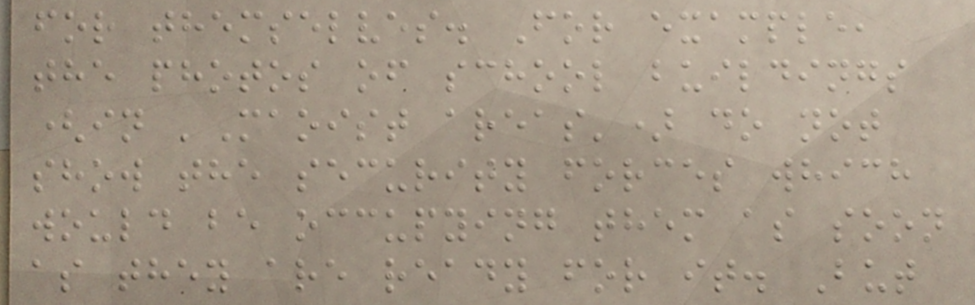for themselves. For example,
the photos of school buildings
(in 'Maoist areas') do not
show the security forces which
would be occupying them as soon
as they are ready for it. But
